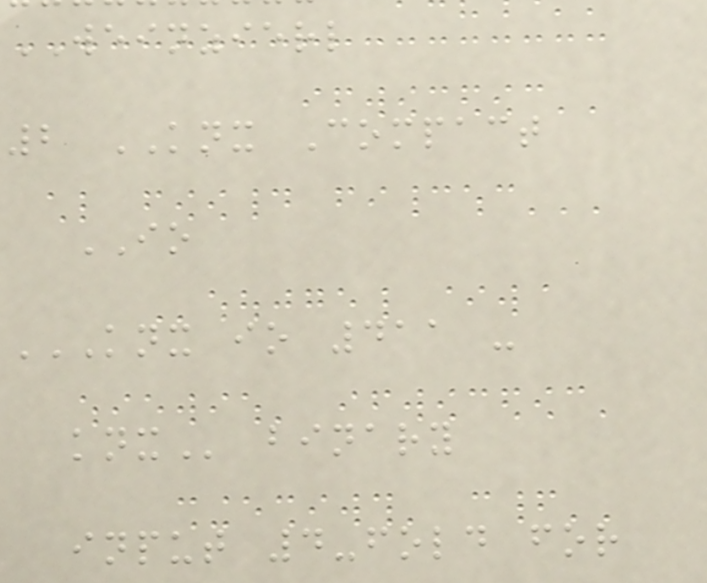WEINZIERL
2 KNX Compact
IO
KNX IO 411 -
KNX binary
input 4-fold for
